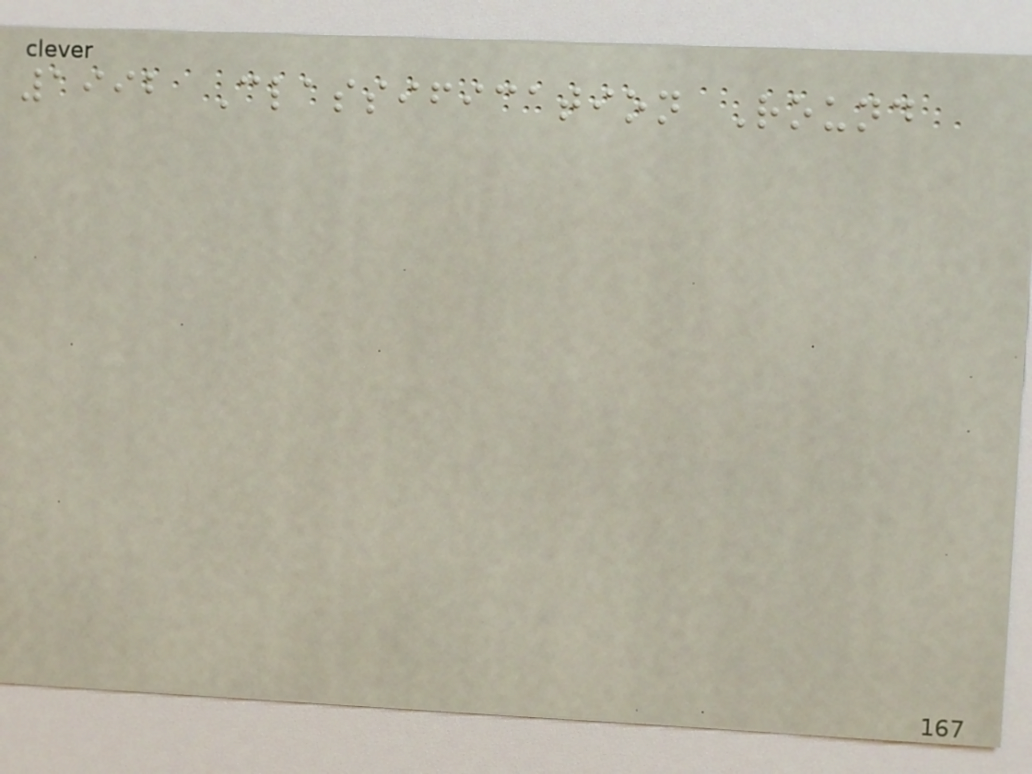1992 Classification Round
